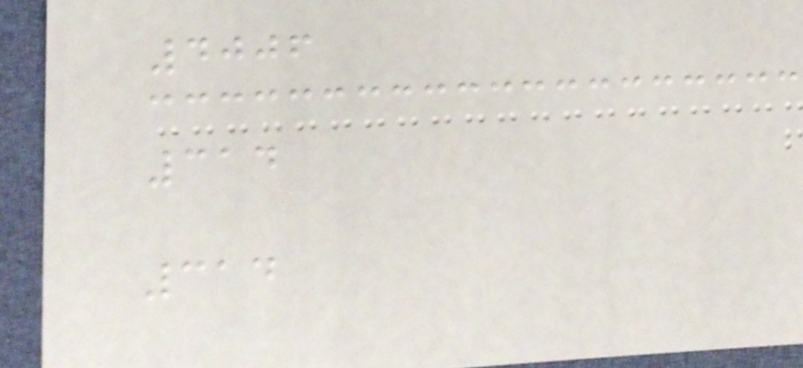4006
314
314
